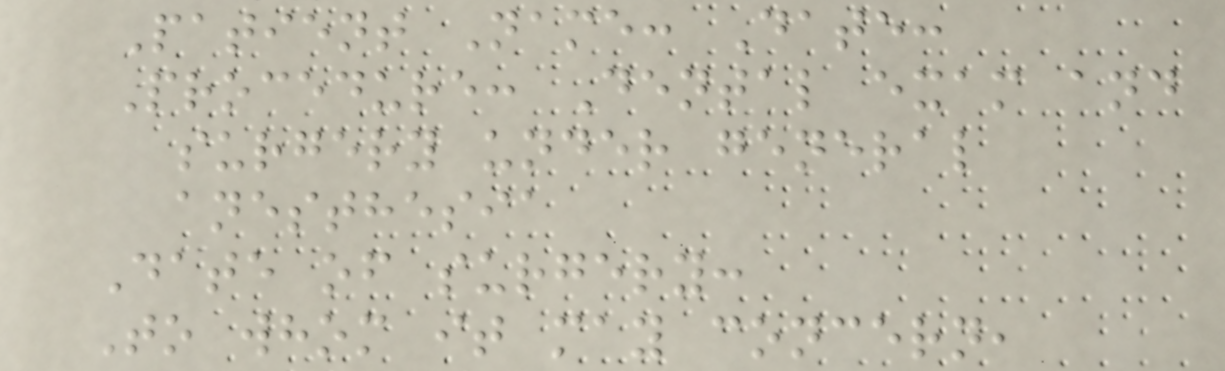Patient Name: Date:
Procedure: Dental exam and
surgery under general
anesthesia
Date of surgery:
To whom it may concern,
